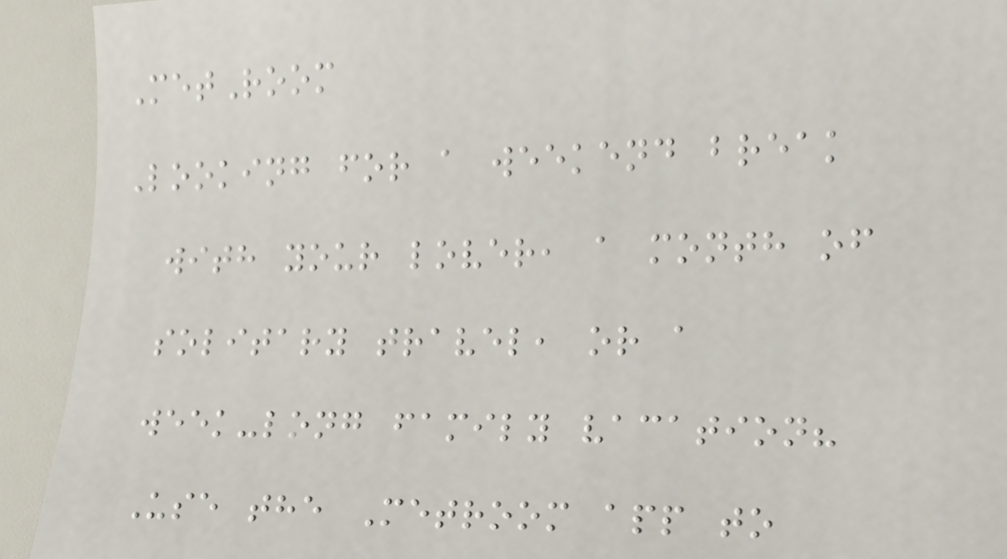MetRoom
Looking for a weekend break
with your lover, a month of
solitary travel, or a
week-long family vacation?
Use the Metroom app to
